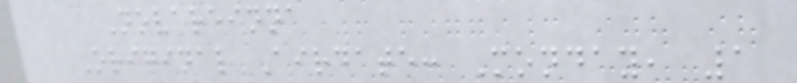Novareinna
Original Airdate: Monday, 1
